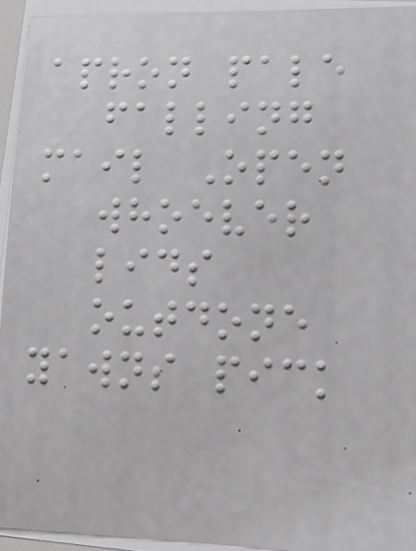apron pale
falling
mail Open
whoever
lids
outdone
yawns pick
